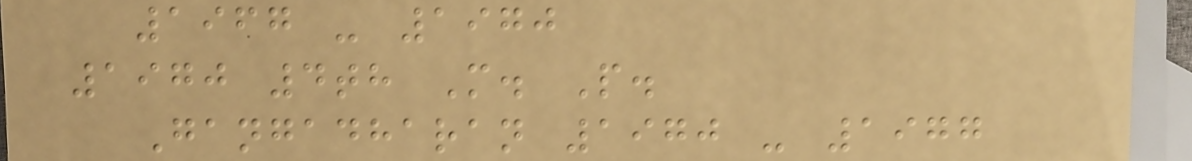1967 - 1970
1970 4th M. P.
Gangadharan 1970 - 1977
